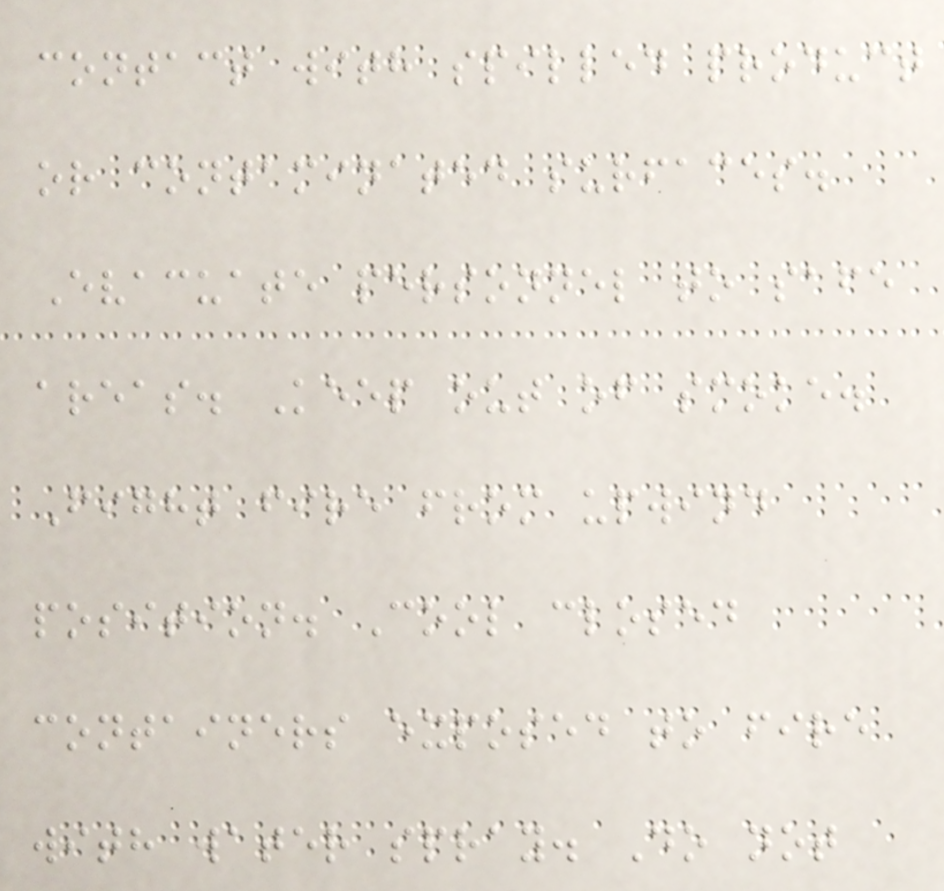contact with spilled product
or contaminated surfaces.
Evacuate personnel to safe
areas. Keep out of smoke.
Fight fire from upwind
position. Cool closed
containers exposed to fire
with water spray. Do not
